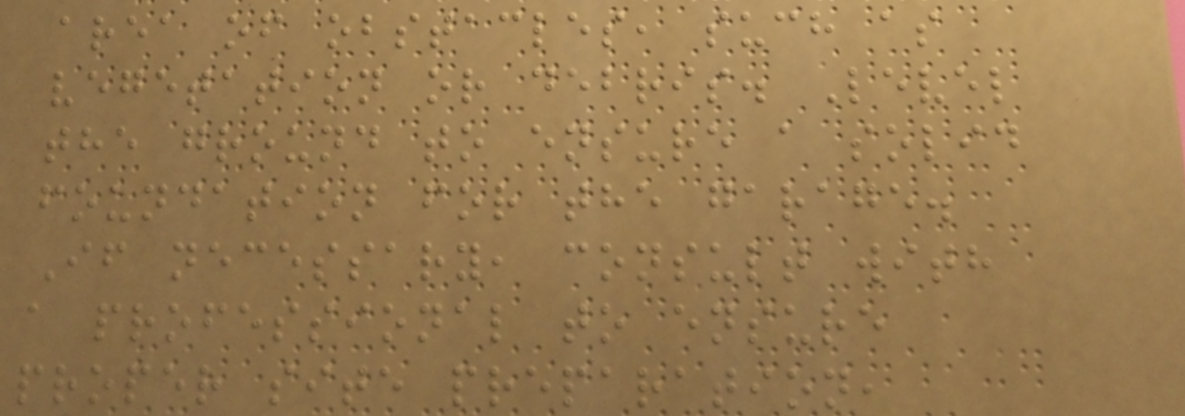area of obstacles, such as
vegetation or debris. Level
the ground to ensure a solid
foundation for the garage.
If necessary, consult with
a professional to ensure
proper site preparation,
